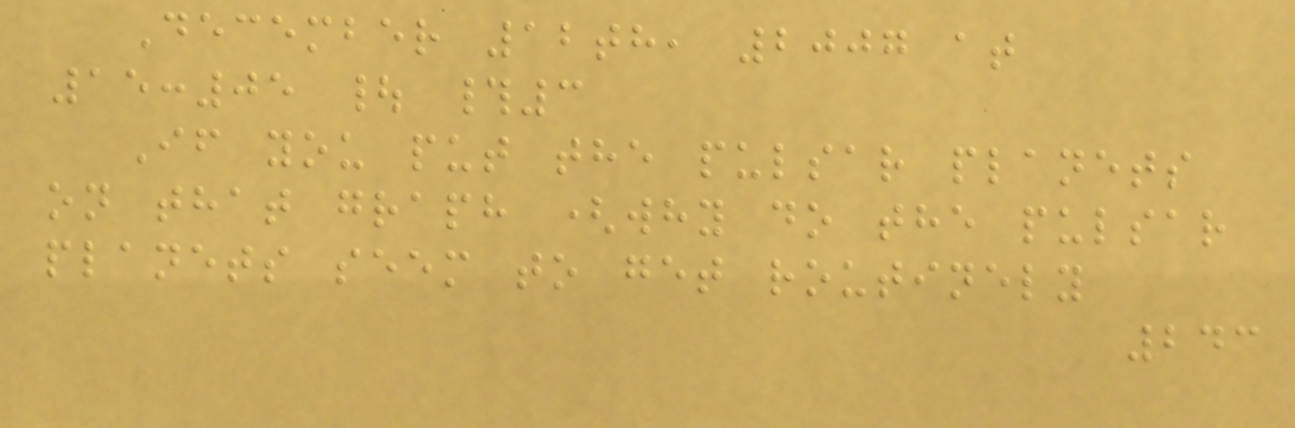December 12th, 2007 at
15:05 | #3
If you put the pulsar planets
on that graph (why do the pulsar
planets seem to get routinely
243
